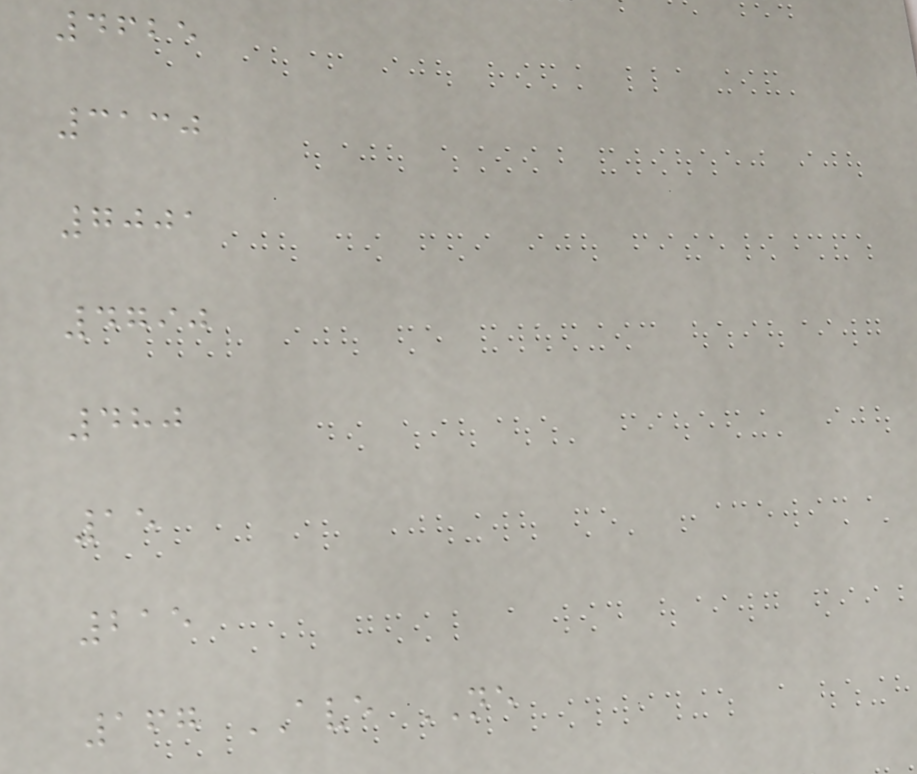4625
3130
7001
4790
480
15
215
167 AVE NE
